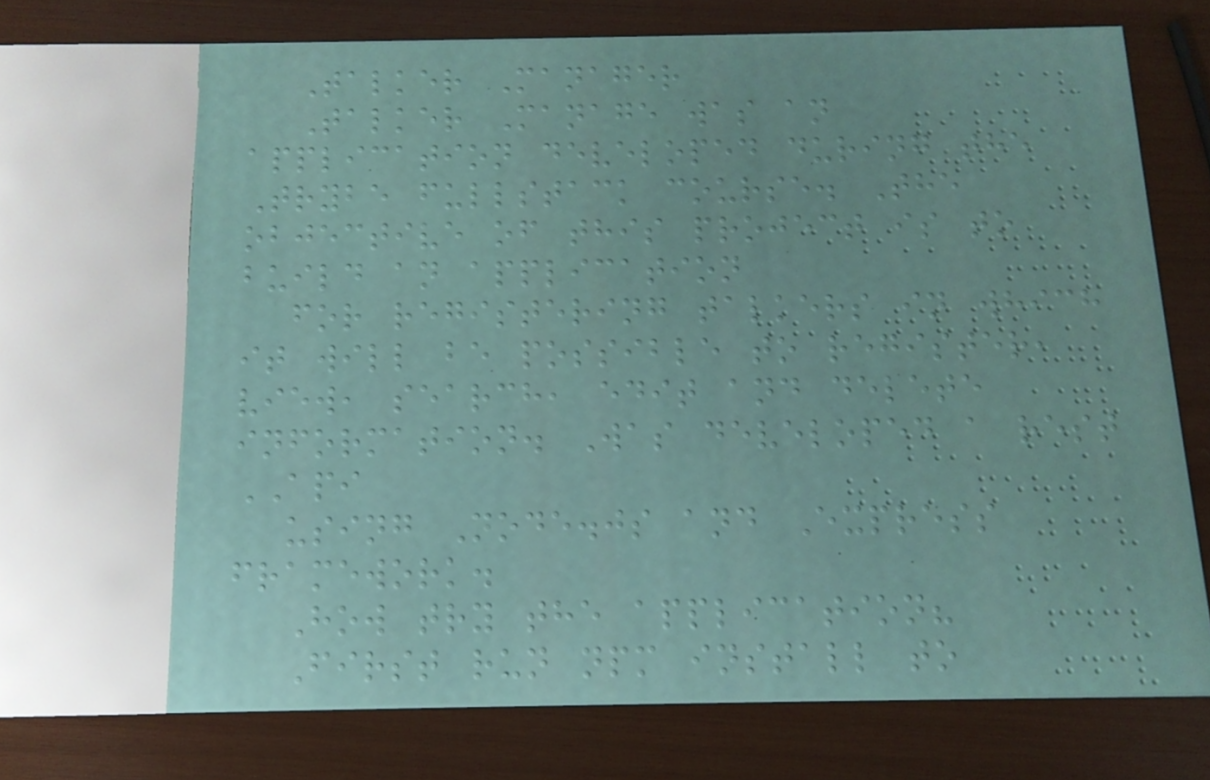Talker Manager
Talker Manage was an
application developed during the
Trybe fullstack course. The
objective of this project is to
build an application
for registering talkers in which
it will be possible to register,
view, search, edit and delete
information. Was developed a rest
API
using Node.js and Express
framework.
How try the application?
First run npm install to
